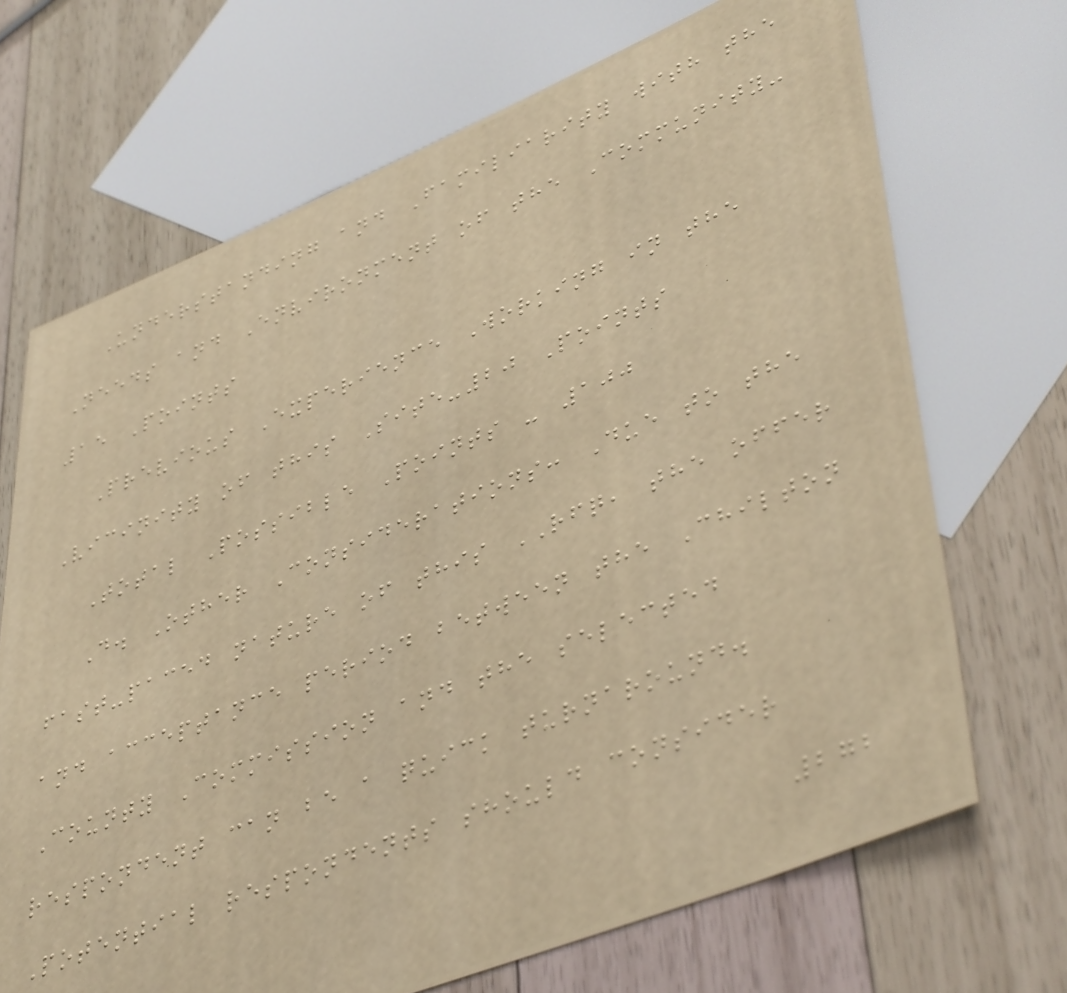Understanding and Familiarity with the
Needs and Environment of the Community-
15 Points
Previous Experience Working in the
Vicinity of this Site-20 Points
Total Possible Points - 100
D. Other Considerations: Due to the
fast-paced nature of this RFQ, the offer
and acceptance period between the Chilton
County Commission and the selected
respondent can be a quick turnaround.
Potential respondents should consider
272
